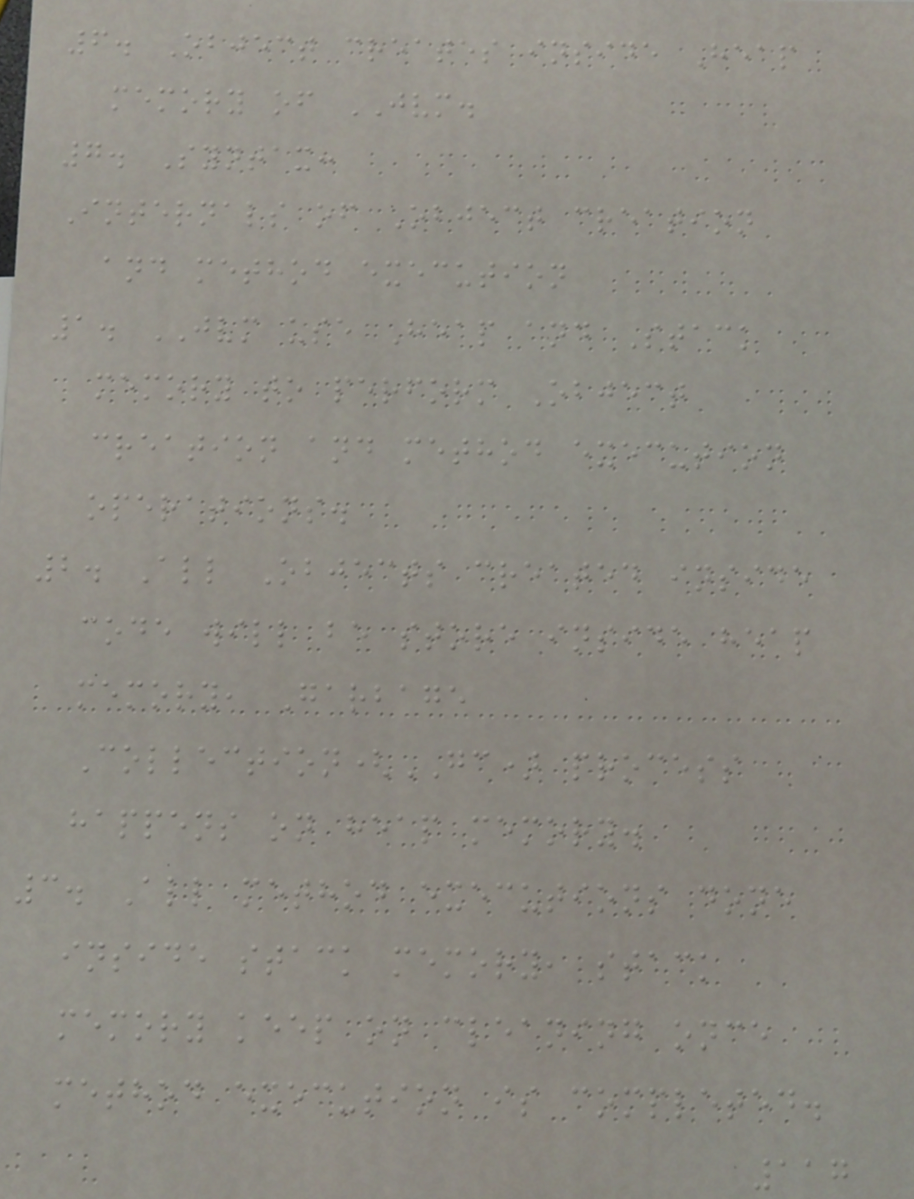6. Object creates inside Heap
memory of JVM.
7. Syntax:
Internals of Object creation
and method execution
1. JVM use Heap and Stack
memory to perform Object
creation and method execution
operations.
2. All Objects created inside
code will be store inside heap
memory, Garbage
Collection(GC) process
happens on heap memory.
3. All method executions done
inside stack memory, stack
memory keep on cleaning once
method execution is completed.
117
